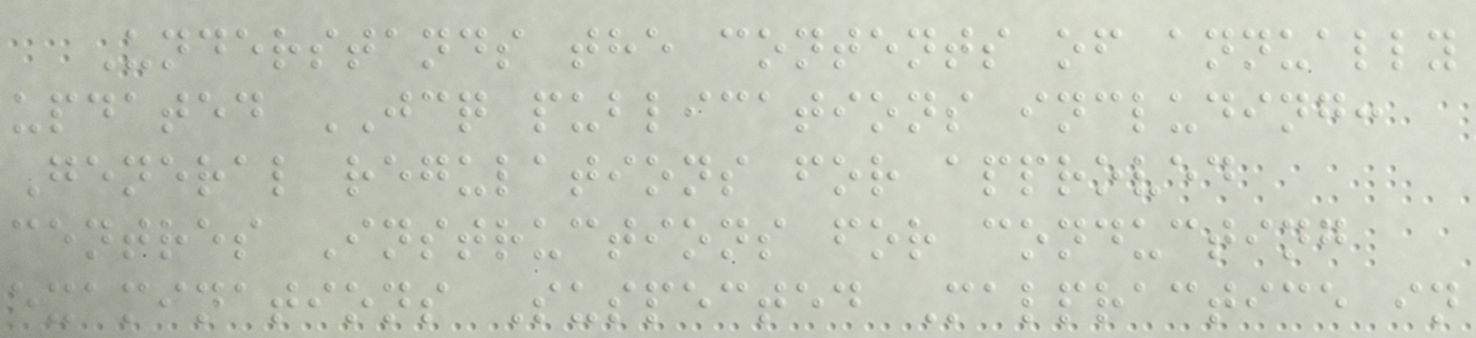Understands the contents of annually
updated JCQ publications including:
General regulations for approved
centres Instructions for conducting
examinations Suspected Malpractice in
